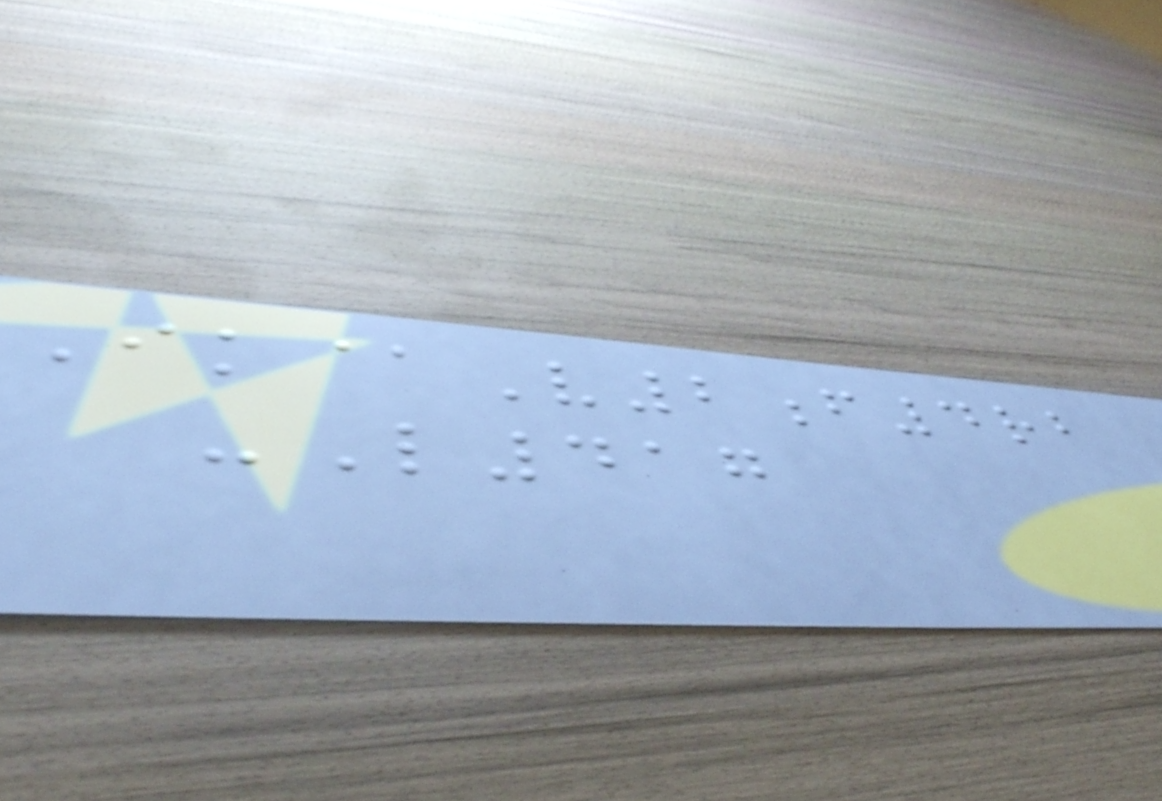Ik@V2f4rb
-L417
